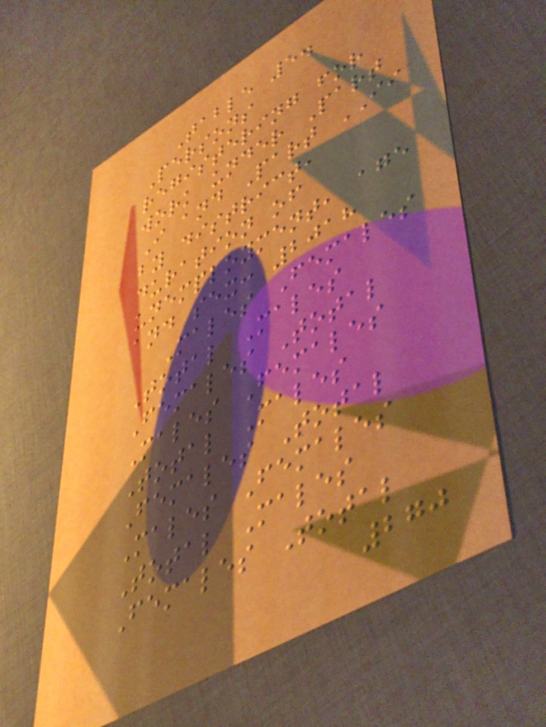Table 5.
Persons
registering for
work under Part
I and Part II
by district,
duration of
unemployment, age
and sex: 2018
Males Females
Total Males
Females Total
Males Females
Total Males
Females Total
Males Females
Total Males
Females Total
270
